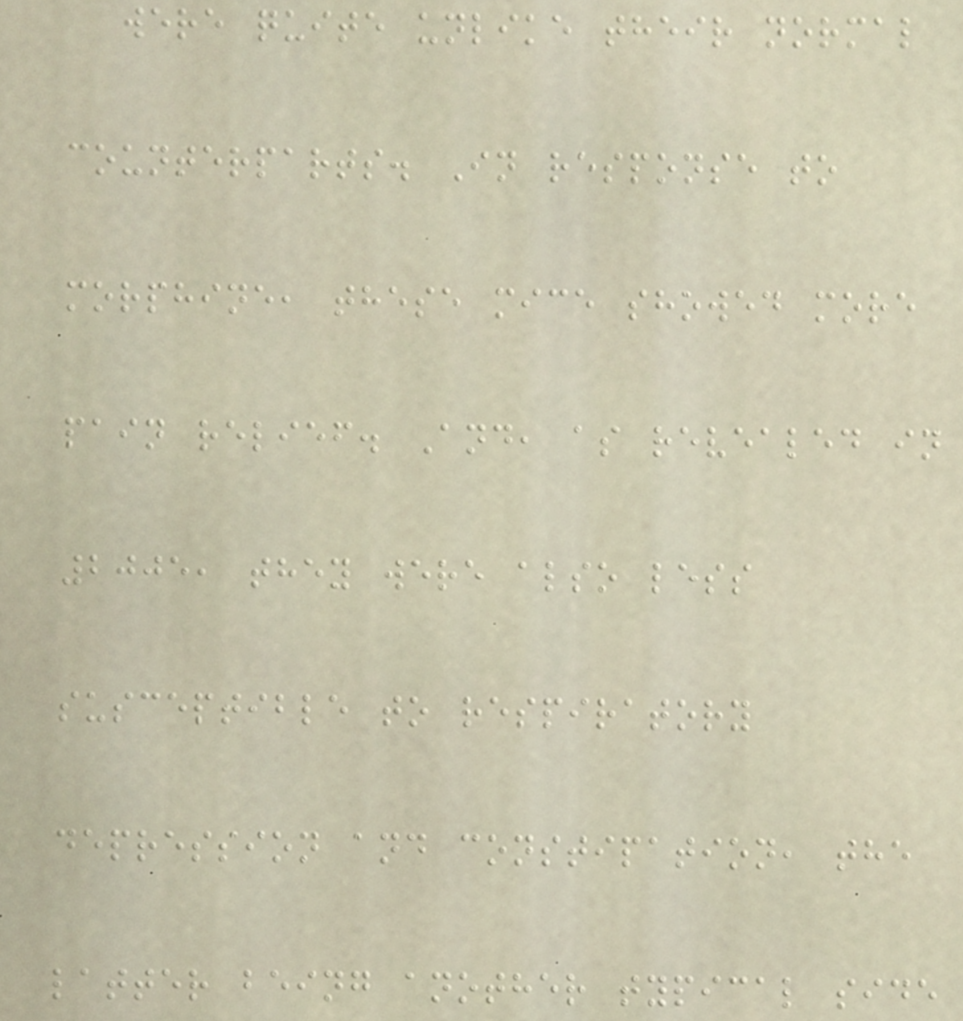were quite unlike their normal
counterparts. In response to
morphine, these mice showed more
pain relief. And, as revealed in
2005, they were also less
susceptible to respiratory
depression and constipation, the
latter being another typical side
